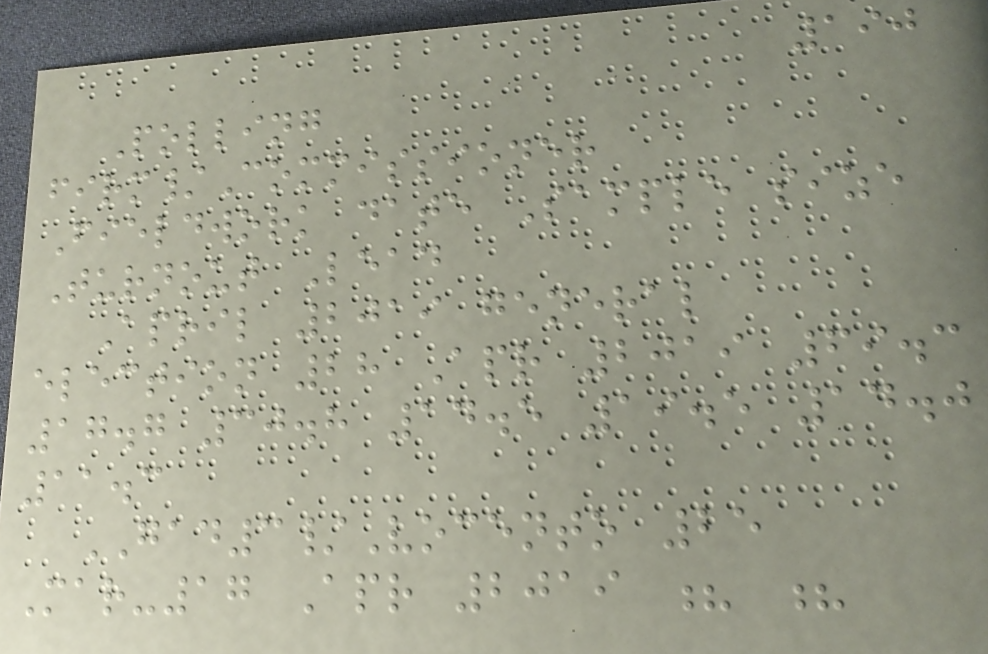190
Polling
firm/Commissioner
Fieldwork date Sample size
Turnout Lead
April 2019 general
election 28 Apr 2019 69.3
17.7 30.8 14.5 19.5 14.0
11.3
GAD3/Vocento 25
Mar-17 Apr 2019 ? ?
